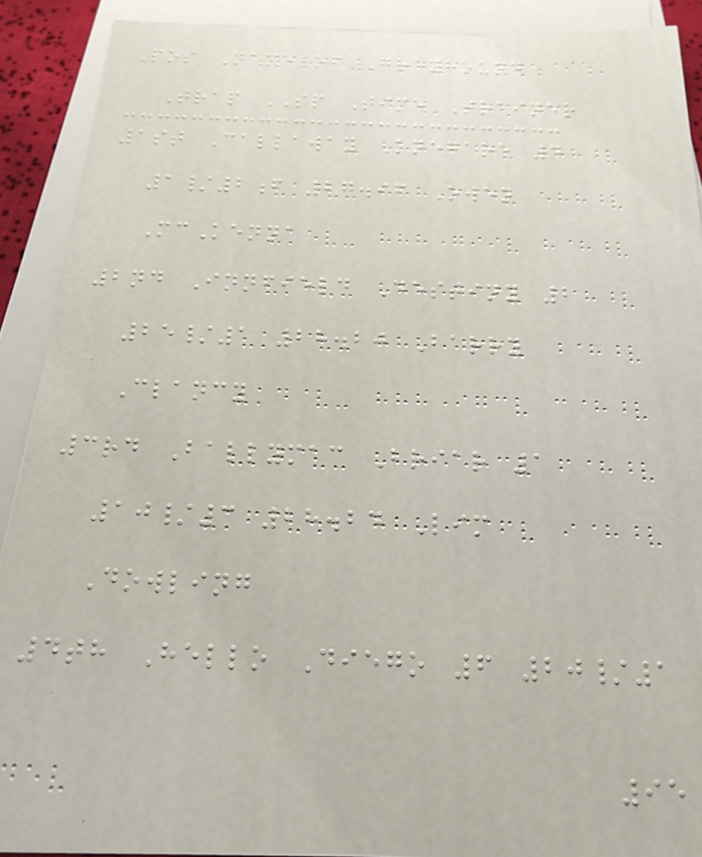Pos Name of Greyhound
Trap SP Time Trainer
1st Callaway Knegare 4
1/2f 27.96 Owen
McKenna
2nd Innfield Destiny 2
25/1 28.20 Barry
Clancy
3rd Ballymac Briar 1
10/3 28.24 Lim
Dowling
4th Hello Diego 6 20/1
95
